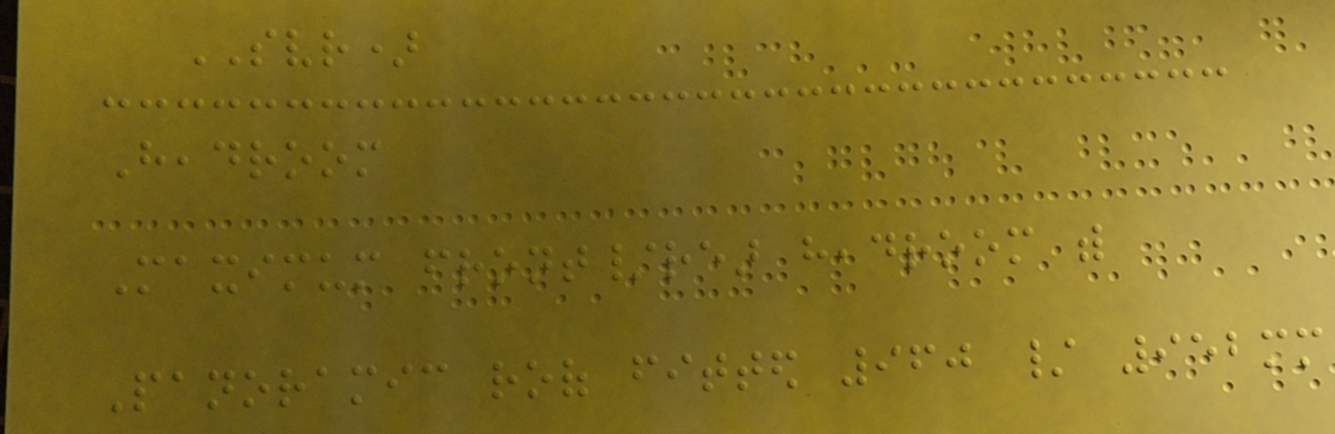SVR)
Headroom
Maximum front/rear headroom with
Panoramic roof fitted 960 / 952mm
